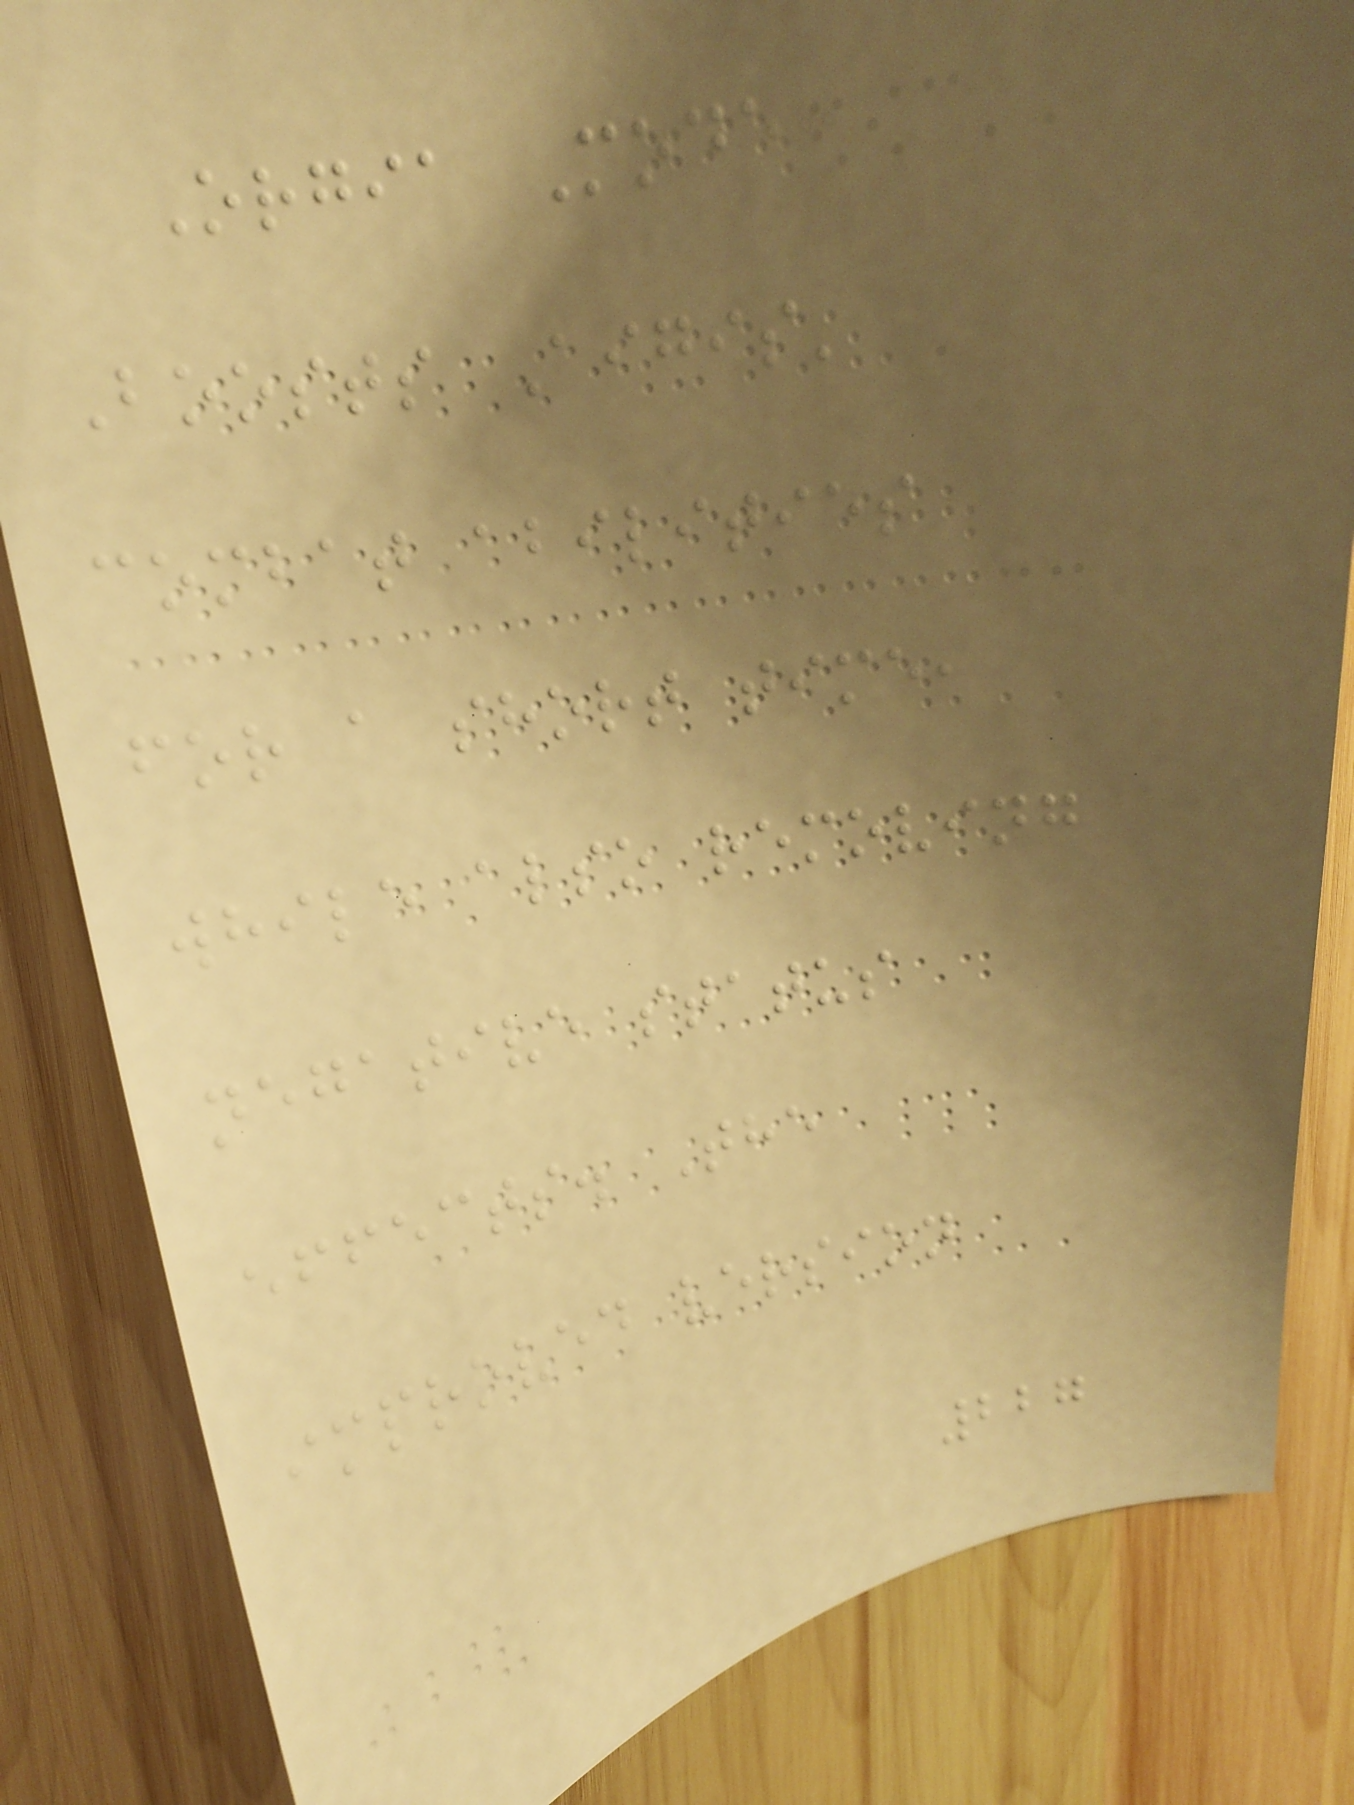Orgia Mode:
Boosts Aigis'
combat abilities
for a short time,
while also removing
negative status
effects. The
improved version
227
